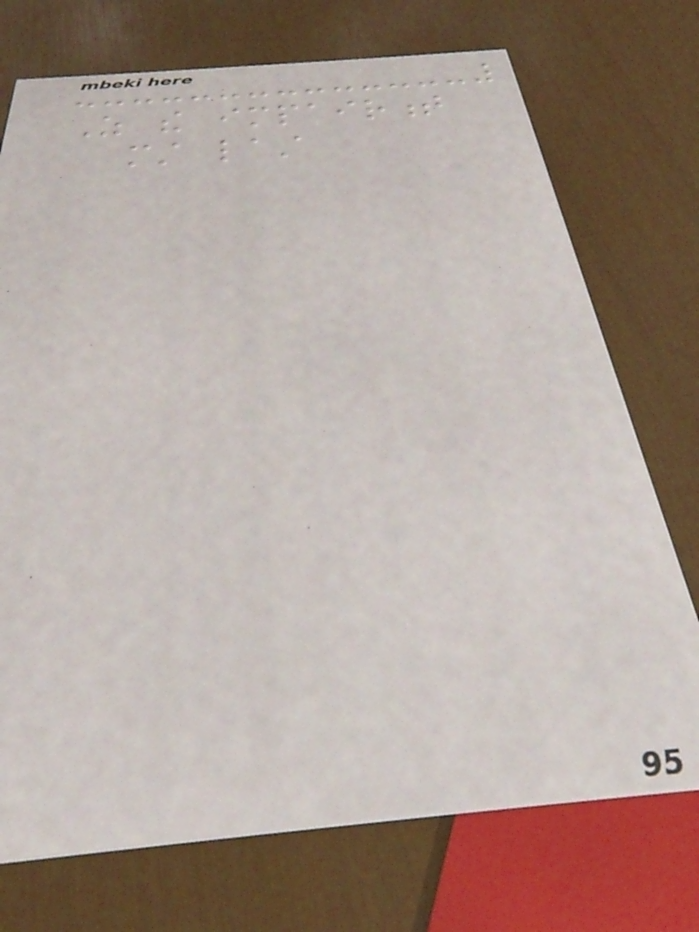As the impairment
must last
